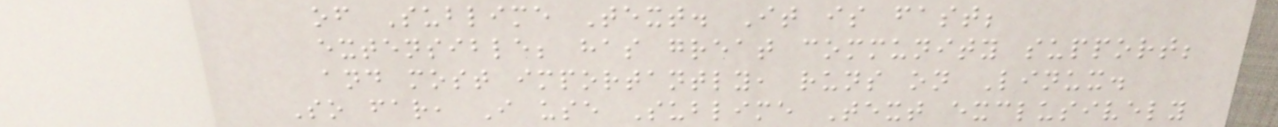of Sublime Text. It is fast;
extensible; has great community support;
and most importantly, runs on Linux.
So far, I use Sublime Text exclusively
